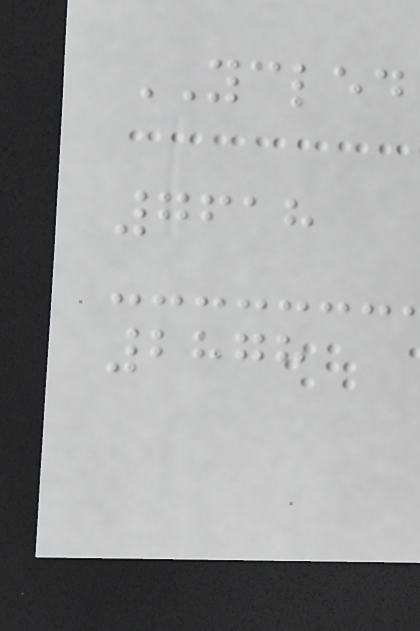YCLED
7618
2878
